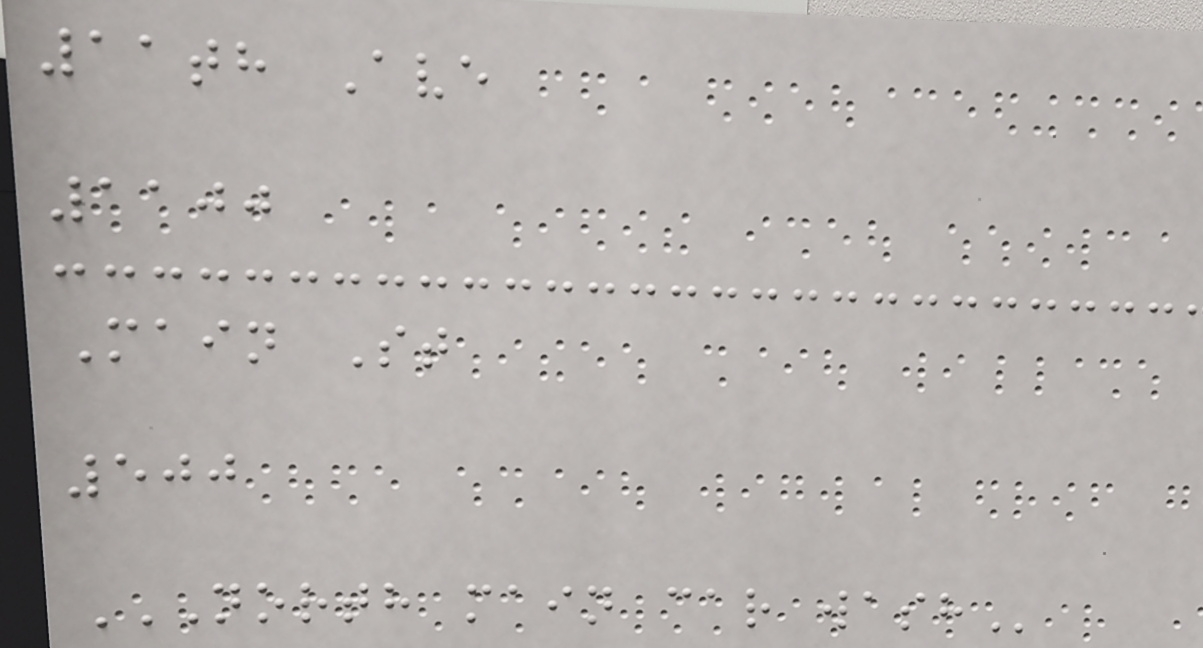11th Ave
1100
Main St
500
NORTH MAIN CAR WASH
